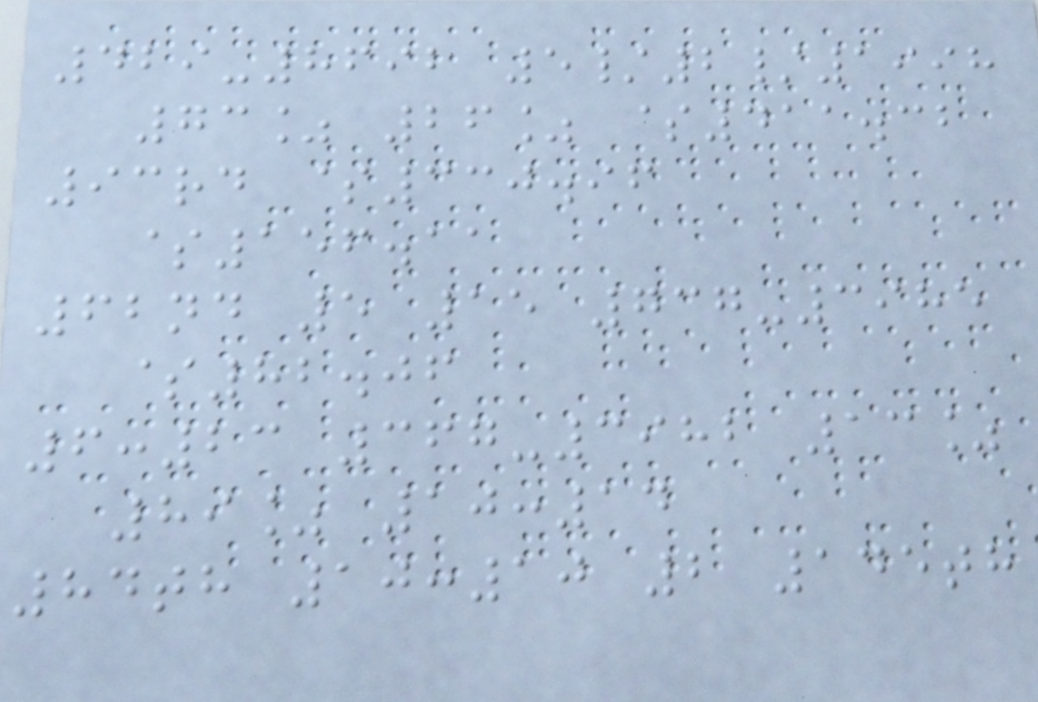429-8692 5/2/1998
73% 26% $411.32
93rd $330.96
$156.11
62nd 5 15 737-3985
$82.06
6:23 367-3982 13%
89% 10:14
84th 10:10 2 145th
